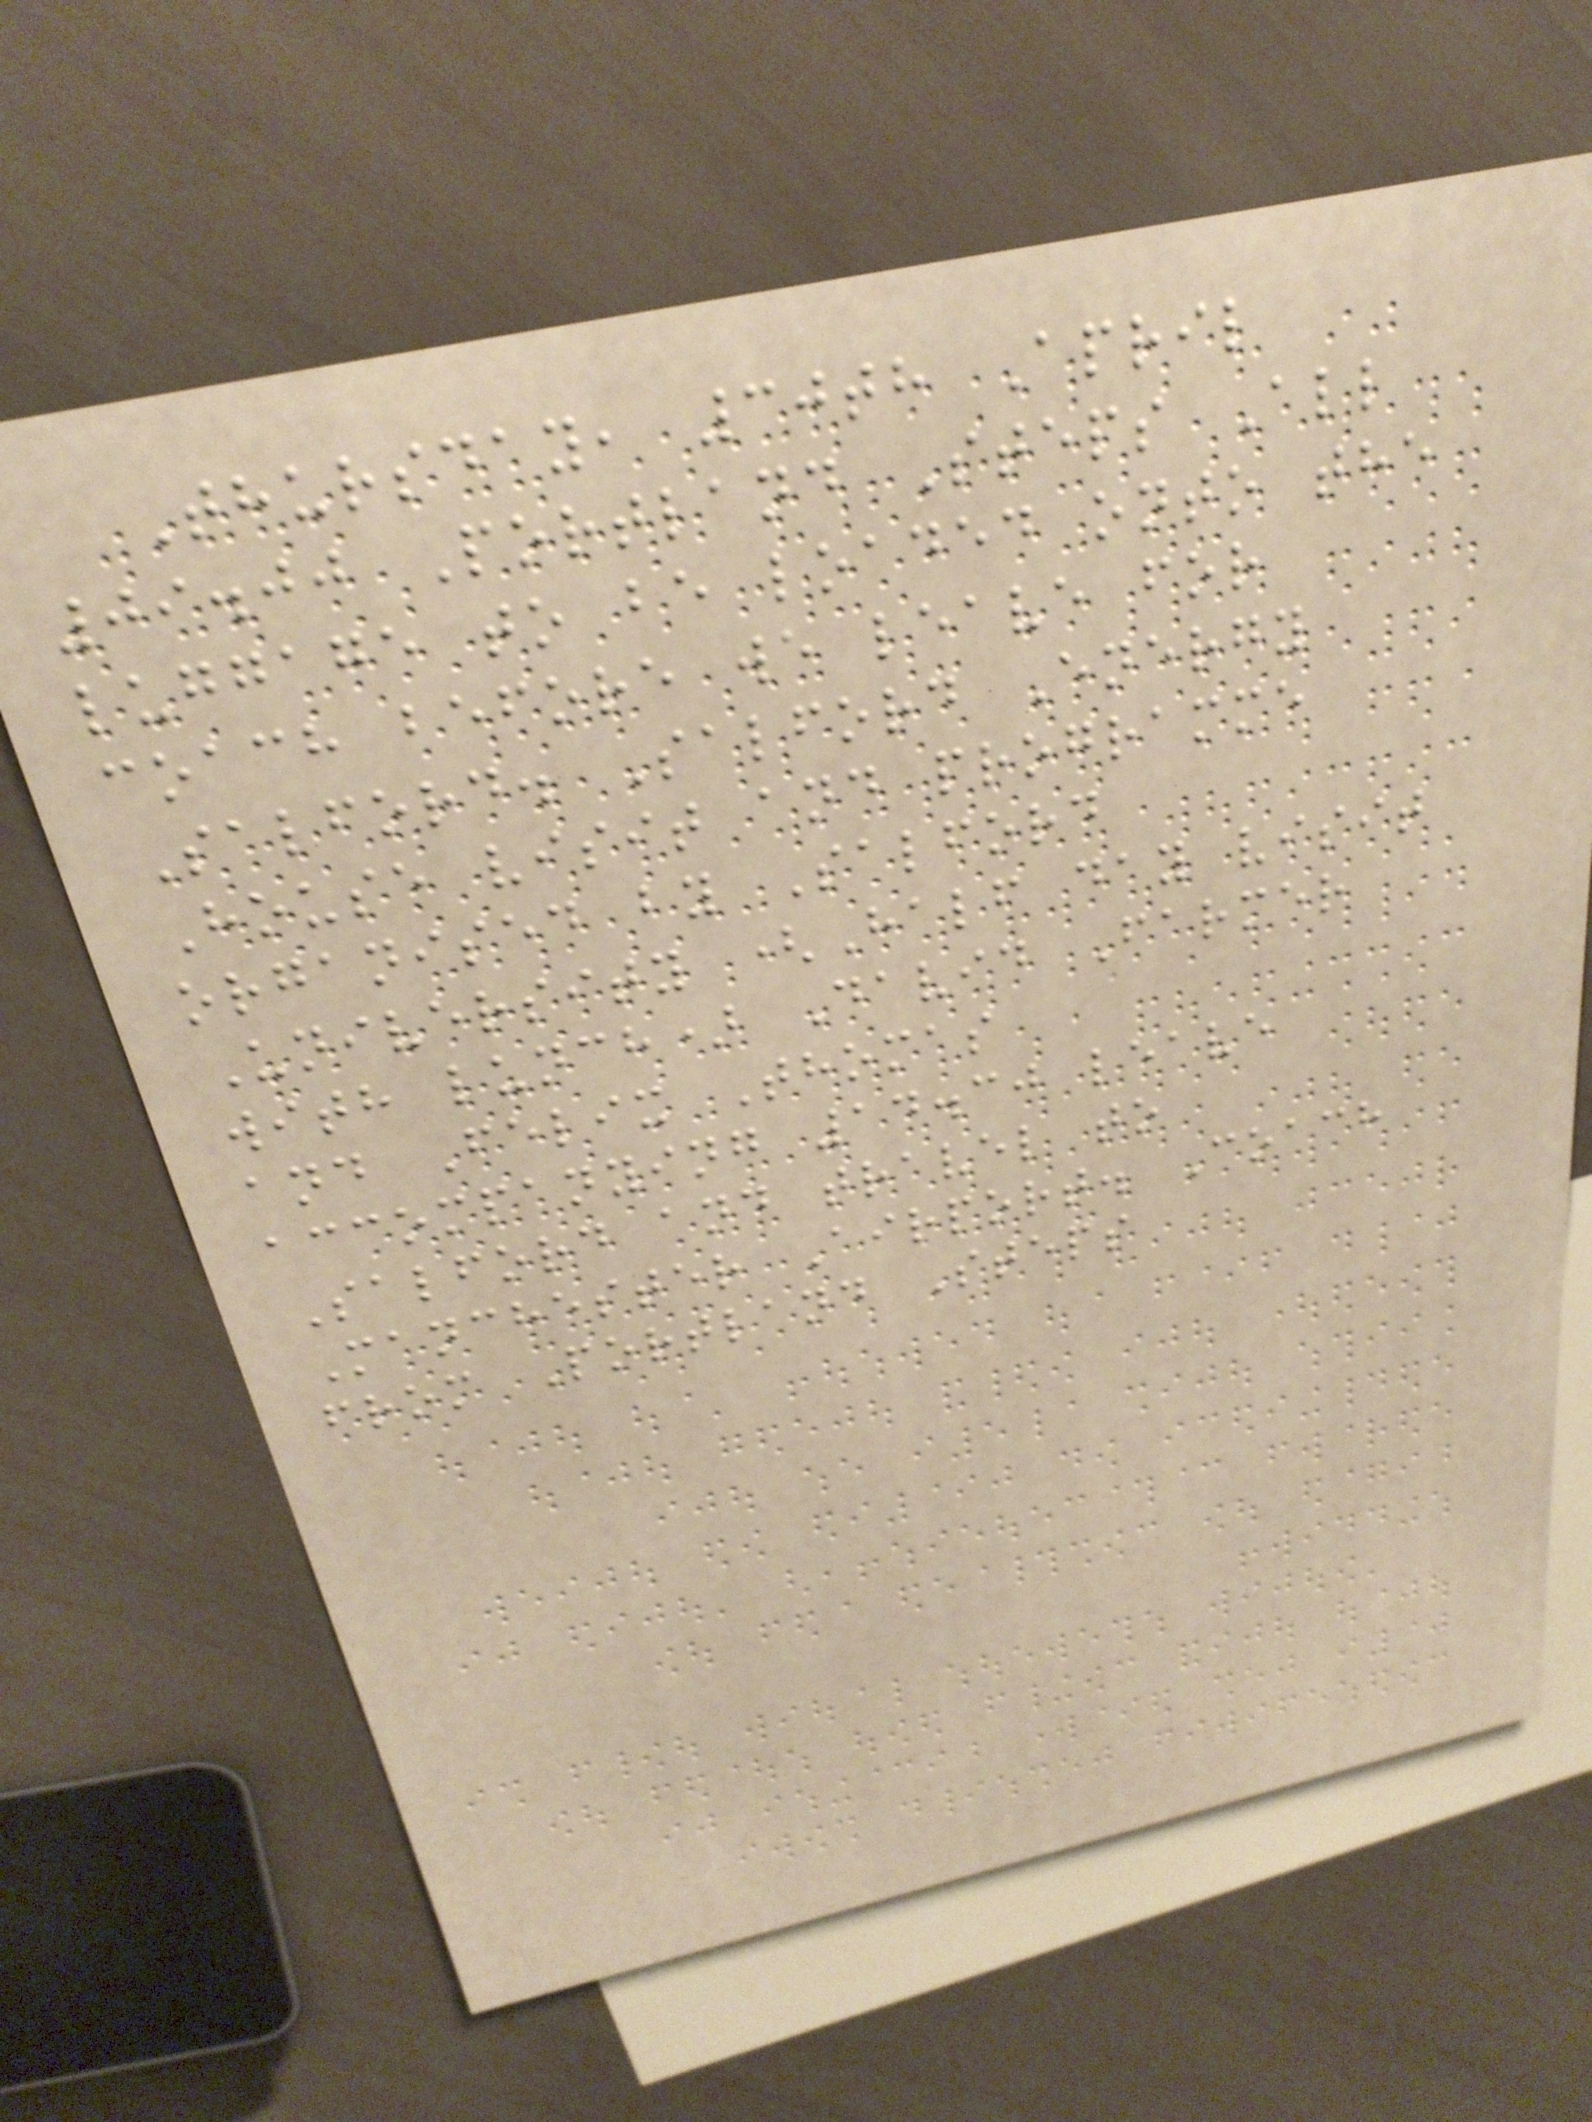Thursday, 30th April
09.00 Portland Steps All
luggage to be loaded onto the
coach before we leave for
Salford. Salford Energy
House visit and programme
organised by Salford
University (Half day visit
with lunch) David Farmer
and Felix Thomas
accompanying 14.30 leave
Salford and travel to
Manchester Airport. Coach
from Portland Steps
